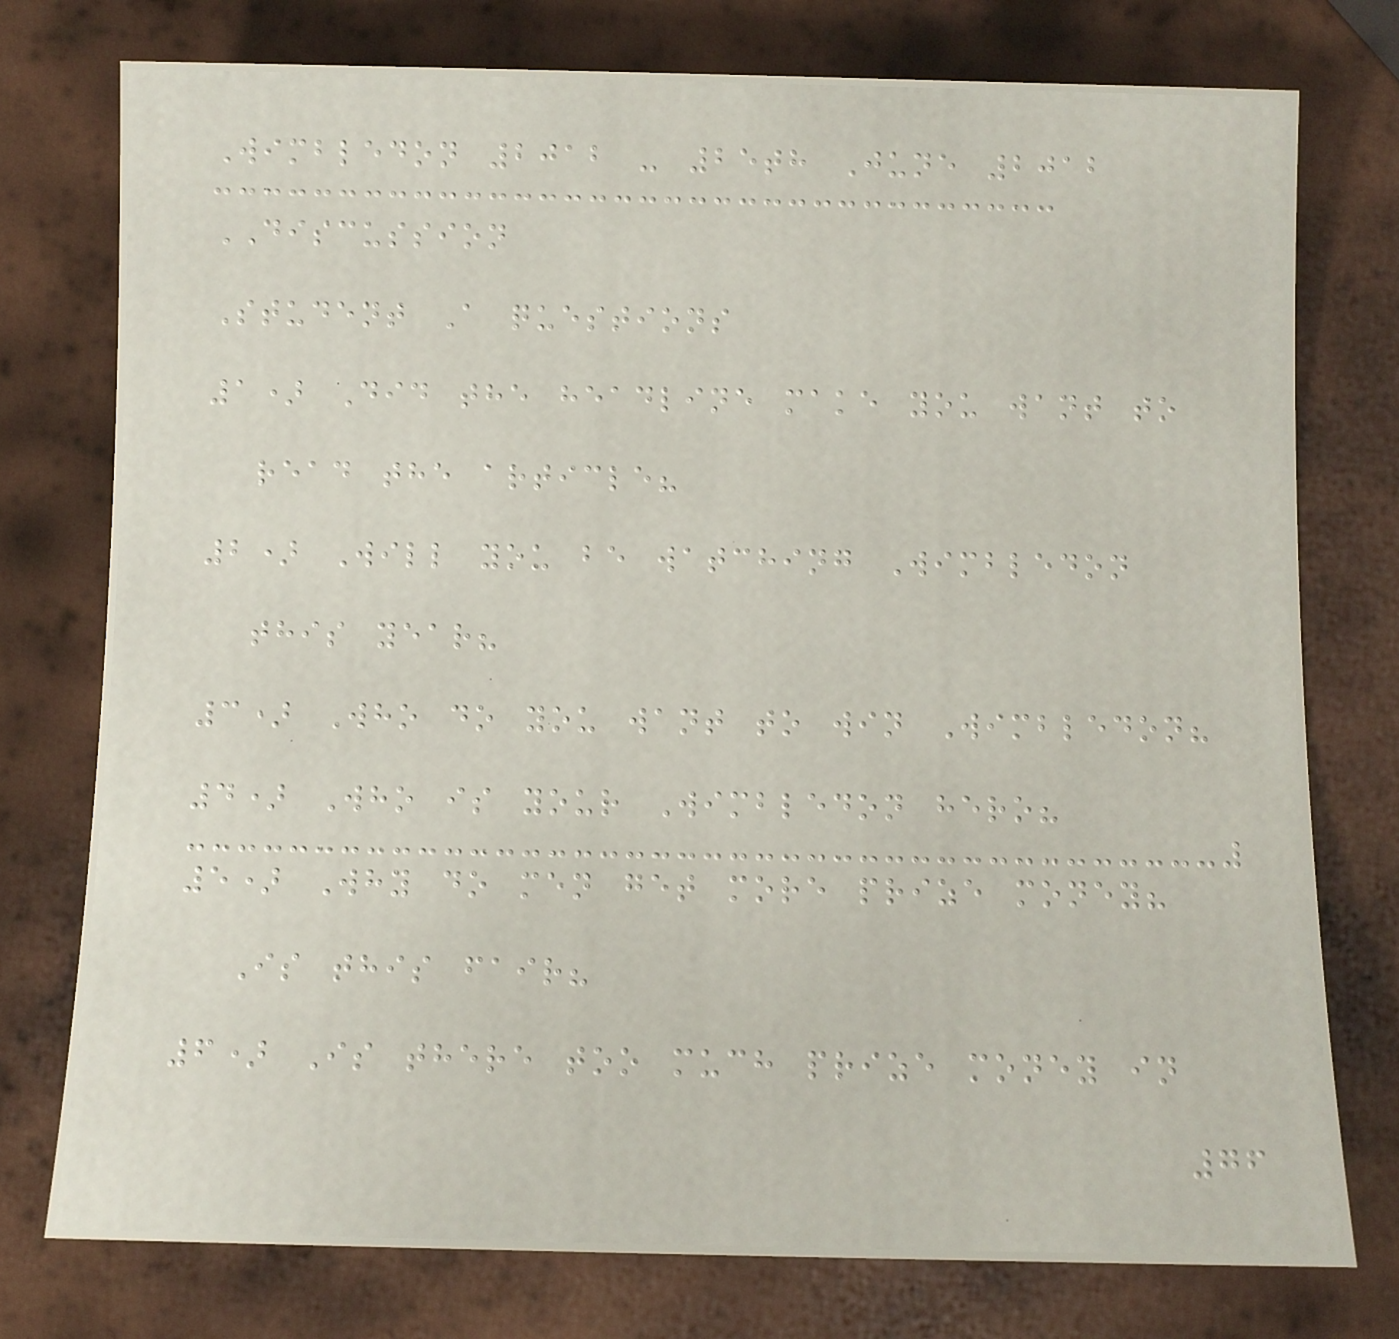Wimbledon 2012 - 25th June 2012
DISCUSSION
Student A questions
1) Did the headline make you want to
read the article?
2) Will you be watching Wimbledon
this year?
3) Who do you want to win Wimbledon?
4) Who is your Wimbledon hero?
5) Why do men get more prize money?
Is this fair?
6) Is there too much prize money in
76
